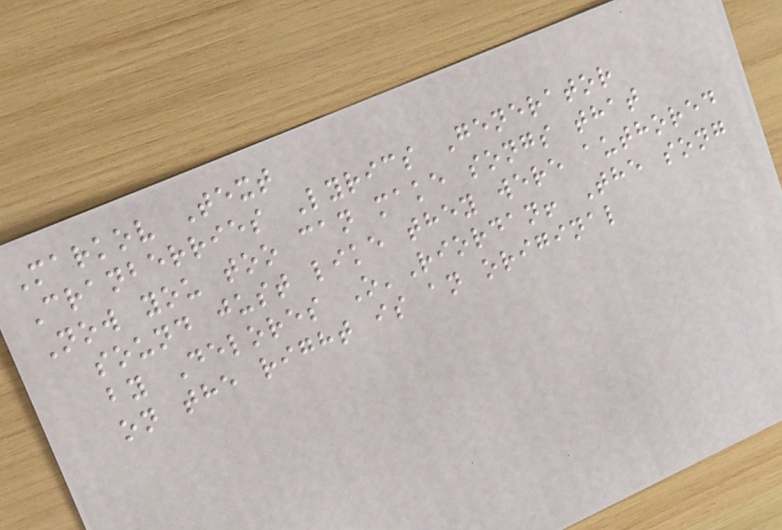Markov Text
Cranberries Lyrics Generator
Now you too can make songs that
sound just like they were authored
by Delores O'Riordan! The song
on the right is an original
